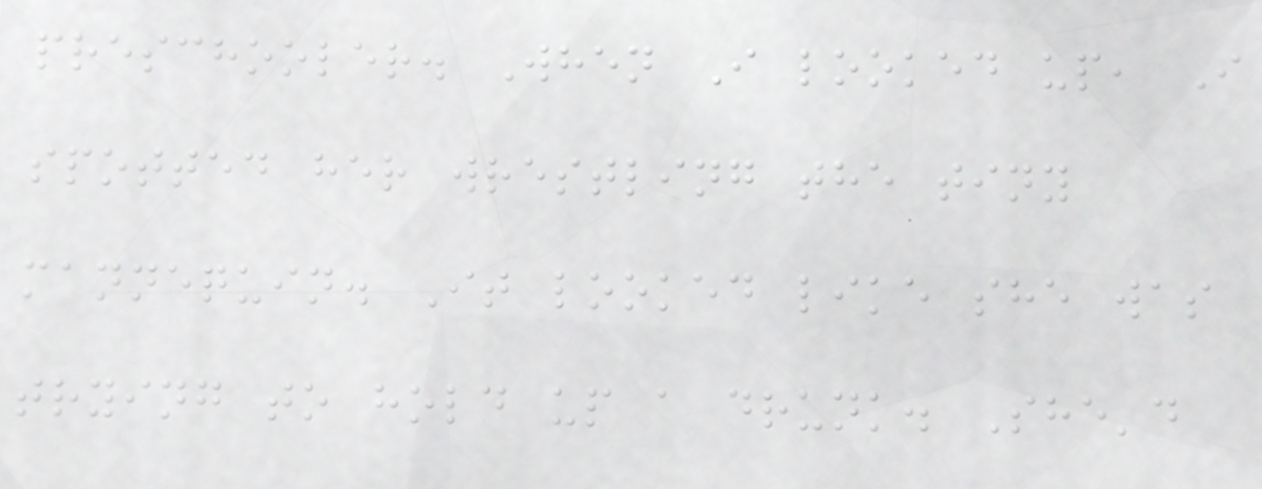preschooler. When I looked up, I
spotted her wrestling the tiny
mannequin. It looked like she was
trying to hold up a drunk. She'd
